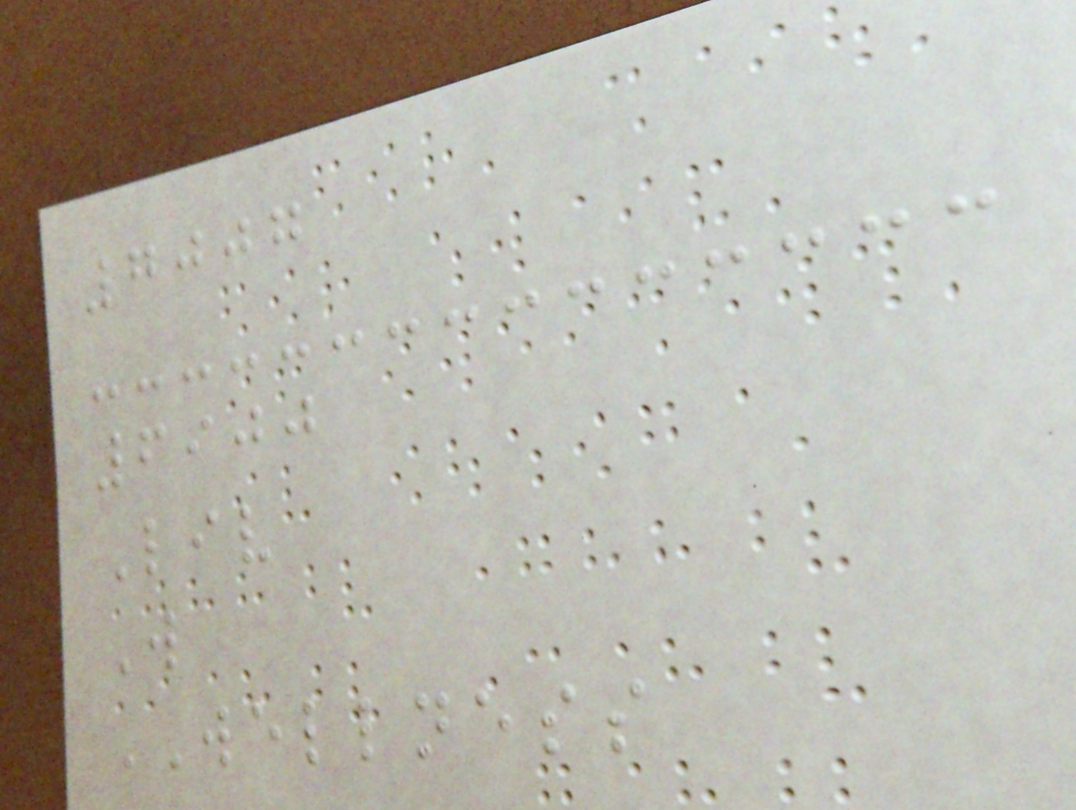7007
6900
Liv
W
WELLNESS
